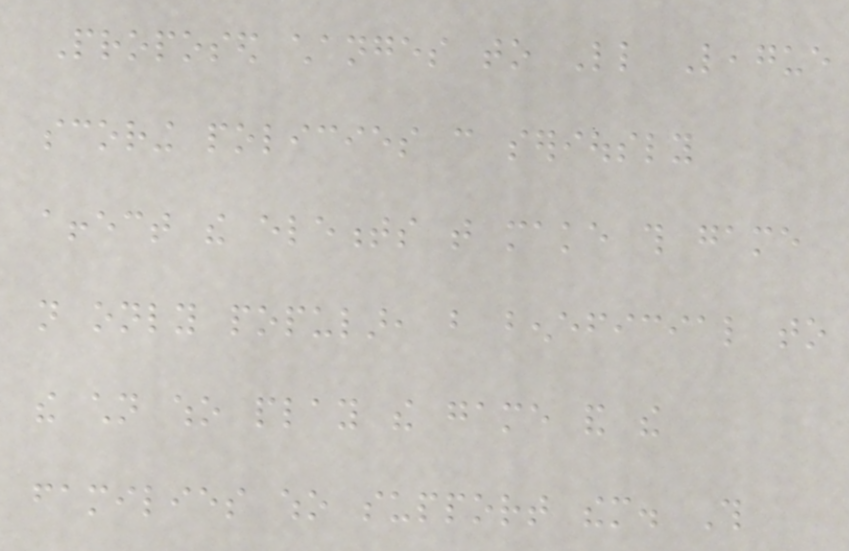Proposed changes to Little League
scoring policies can seriously
affect the elements that make this game
not only popular, but beneficial to
the children who play the game and the
families who support them. This
